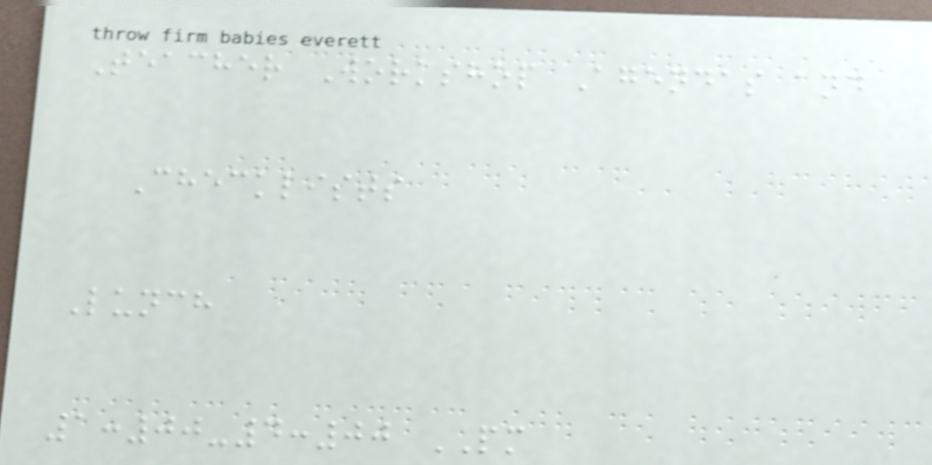Teacher Workshop Agendas and
Checklists
Lunch
1:00-4:00 PM
